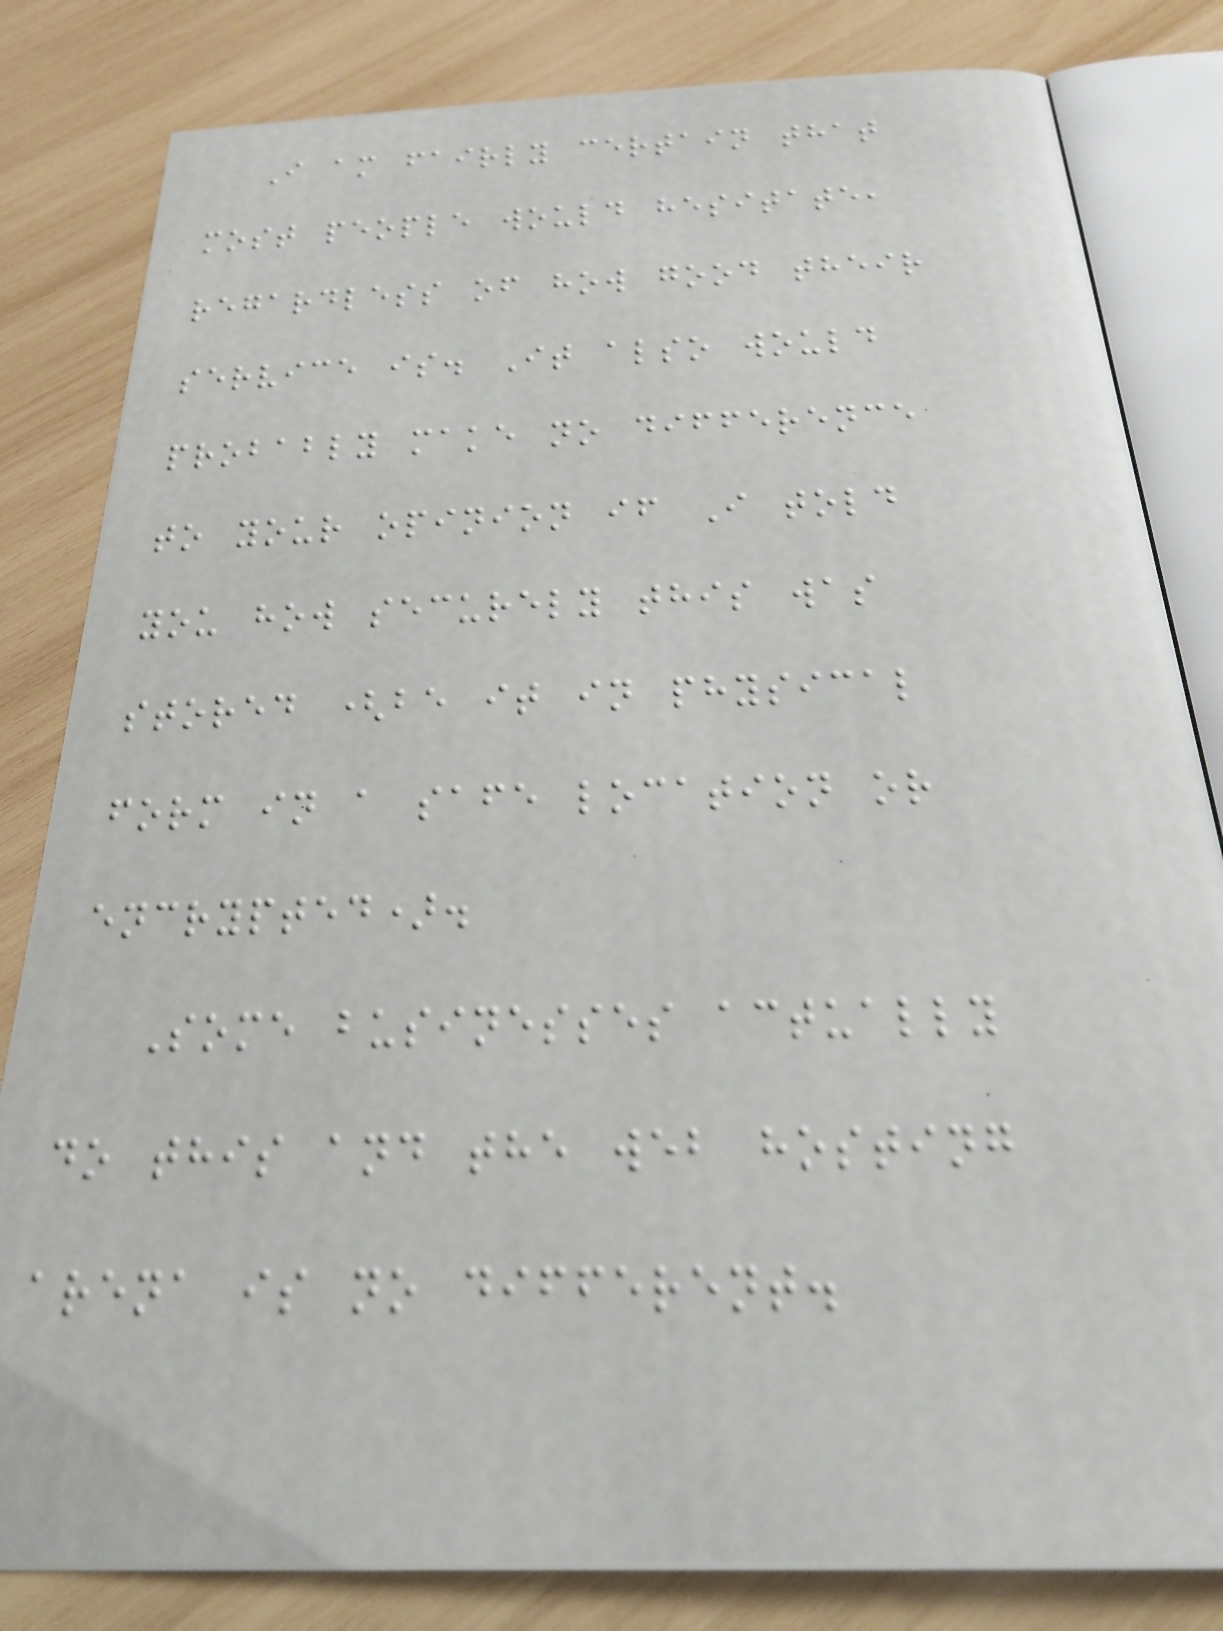I am fairly certain that
most people would hesitate,
regardless of how good their
service is. It also would
probably make no difference
to your opinion if I told
you how securely this was
stored (be it in physical
form in a safe location or
encrypted).
Some businesses actually
do this and the web hosting
arena is no different.
